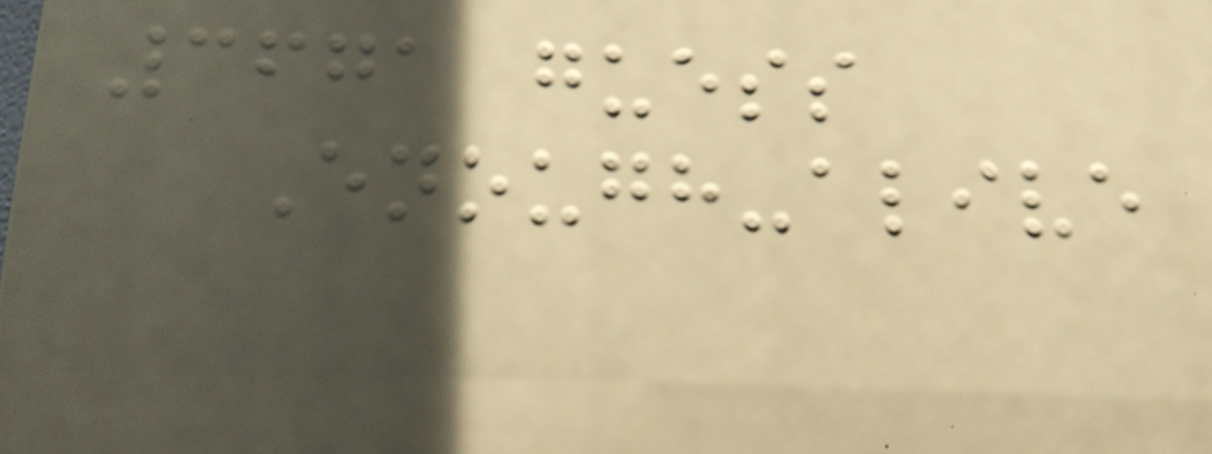3671 guess
Enough-alive
